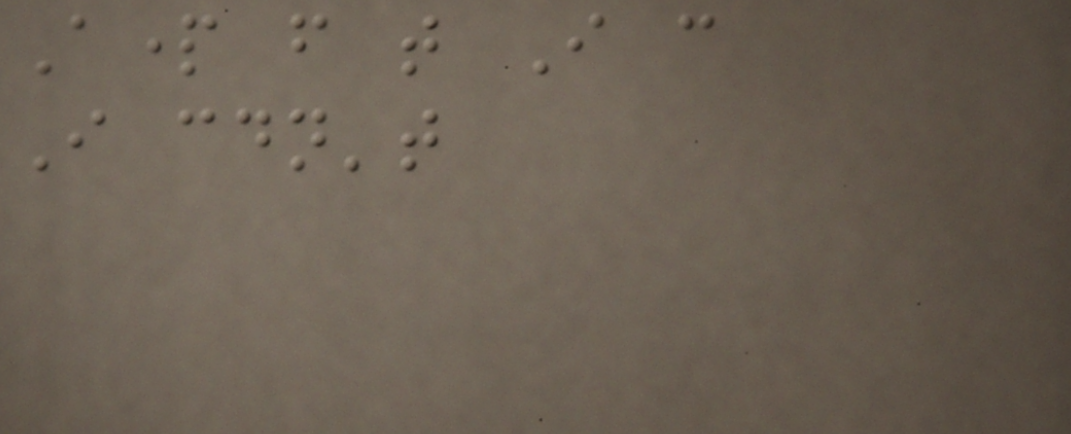Apart from that I can
I couldn't
